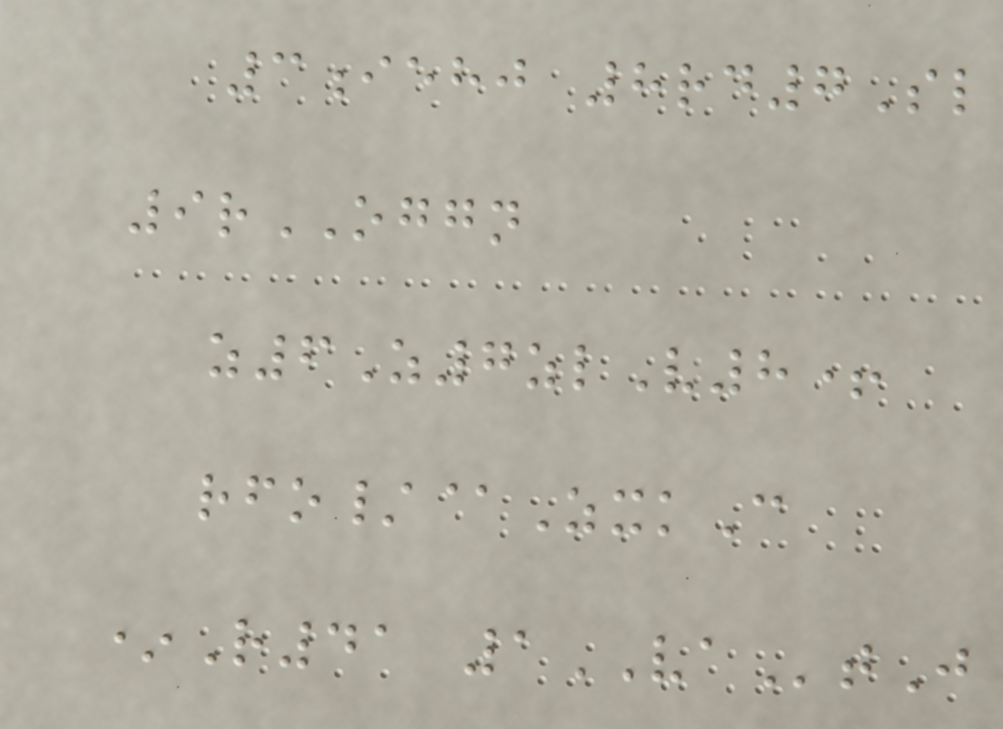3iehj 8rd7Sl
9rOGGN
z6Z7zlV8+
rfo/@ZxkC
*R41 1VAtJ
